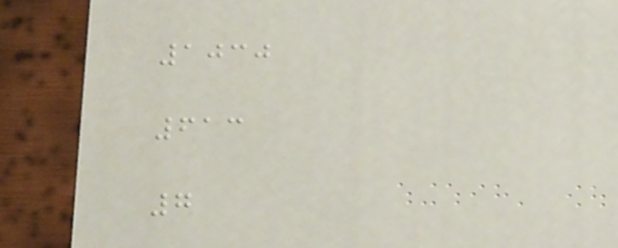1030
613
7
